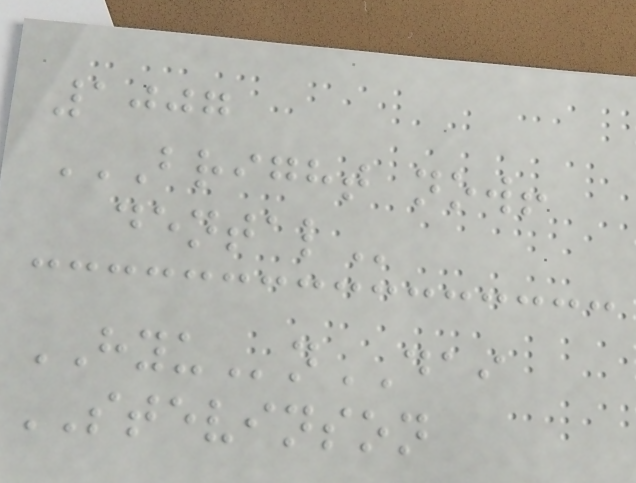1007
BRIGHT NOW!
DENTAL
HYUnDAI
STEVINSON
